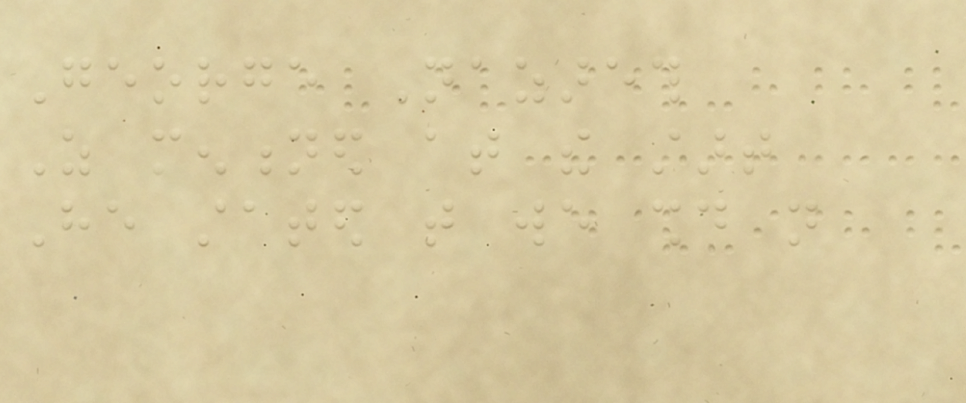George Nazareth
As mentioned at the start
He stated that we should not
